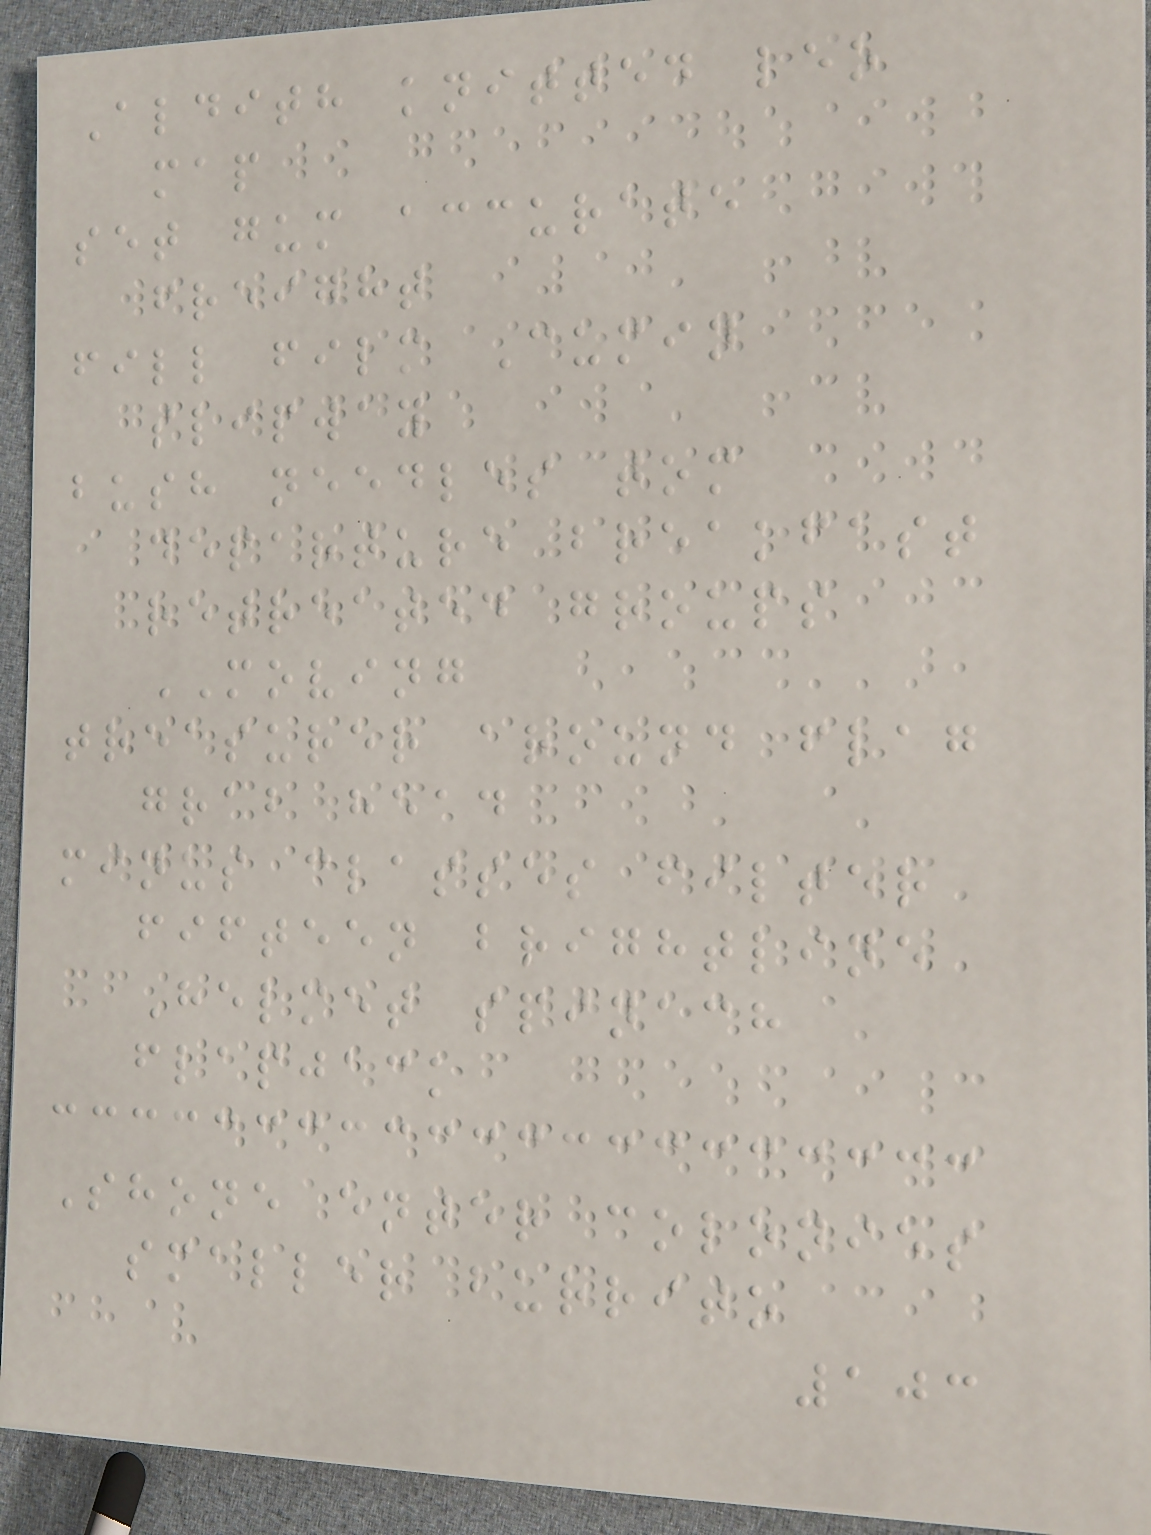Aldith knitted leo
map
set gum accurate
freight
fill film Cumin
slipway
bush needles tom
departure breakfast
retreated groups
MOVING
treasurer around flag
grab head
minus classes filter
fifteen brightline
Helmet spinach
flapjack
Shone enter colonies
smaller burrito
103
